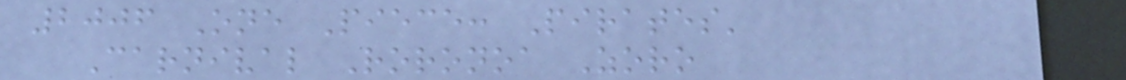2006 One Piece: Pirates'
Carnival Roronoa Zoro
